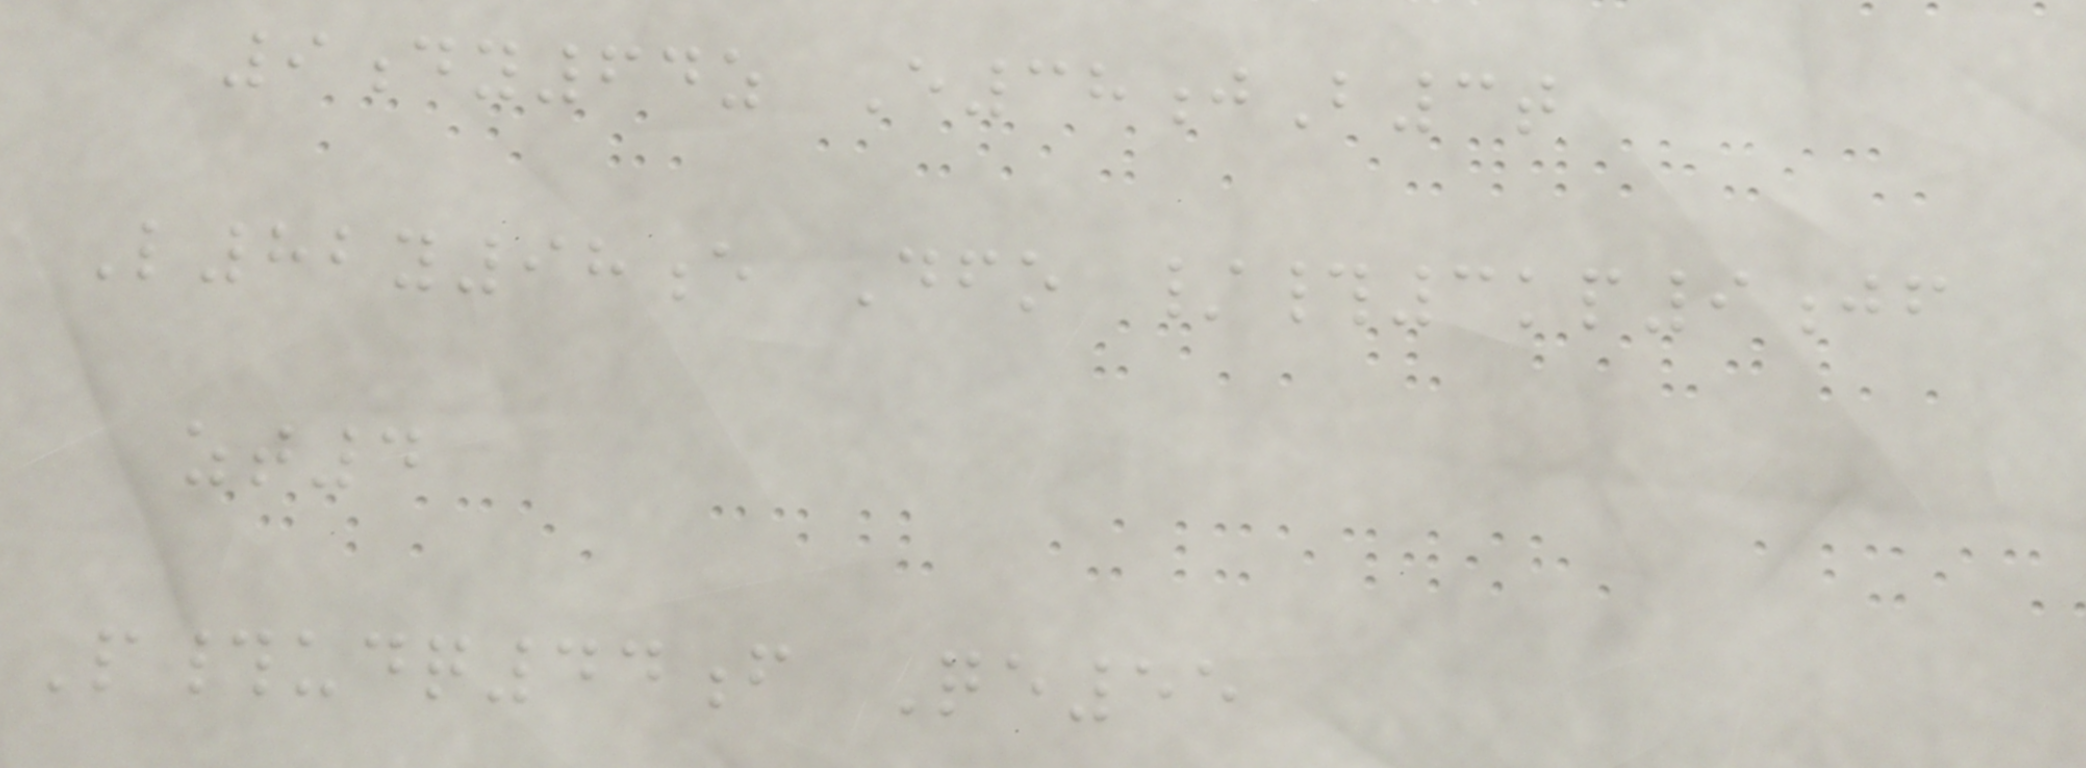9dy64z E38jB3t
L82y98e Dfo /#3kp9jf
zt4
P#udq44f Qe55
